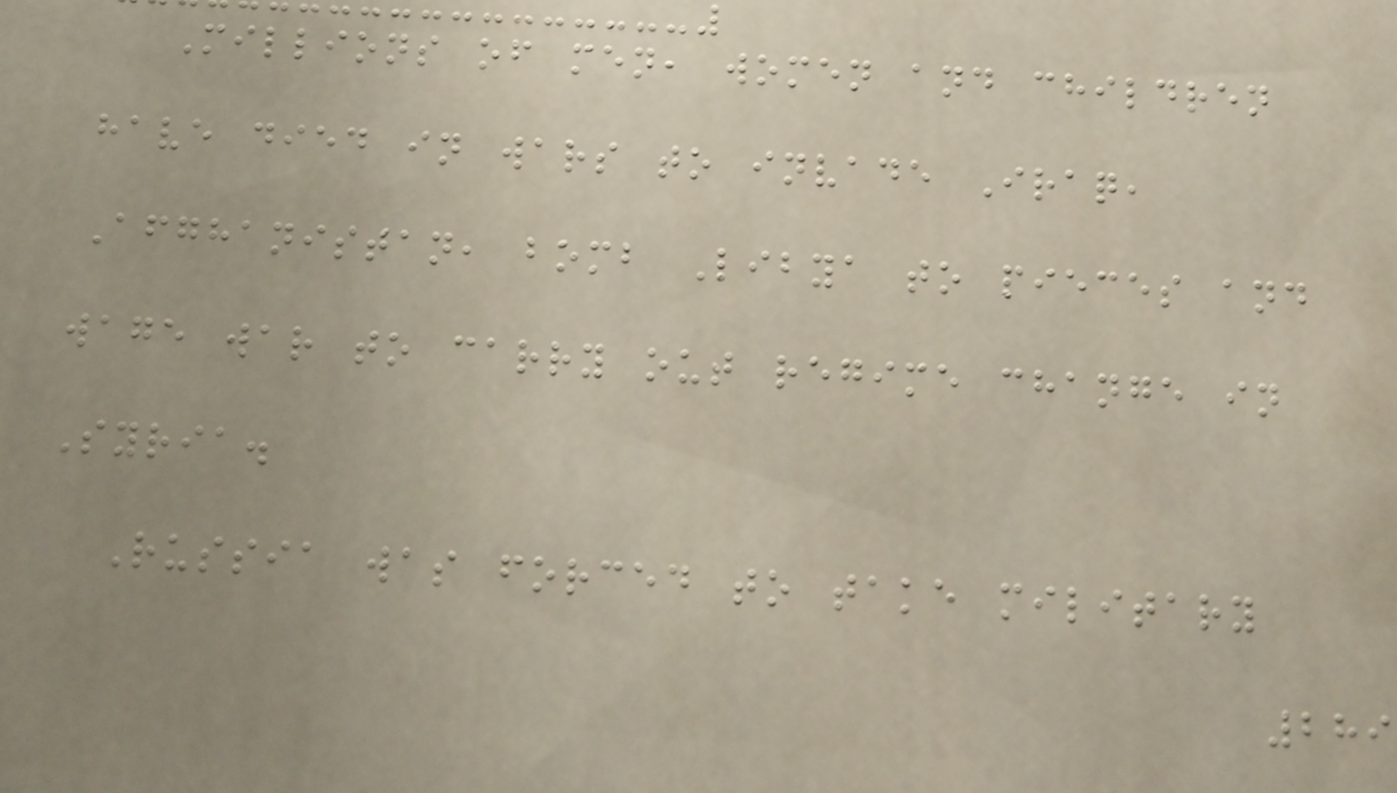Millions of men, women and children
have died in wars to invade Iraq,
Afghanistan, bomb Libya to pieces and
wage war to carry out regime change in
Syria.
Russia was forced to take military
289
